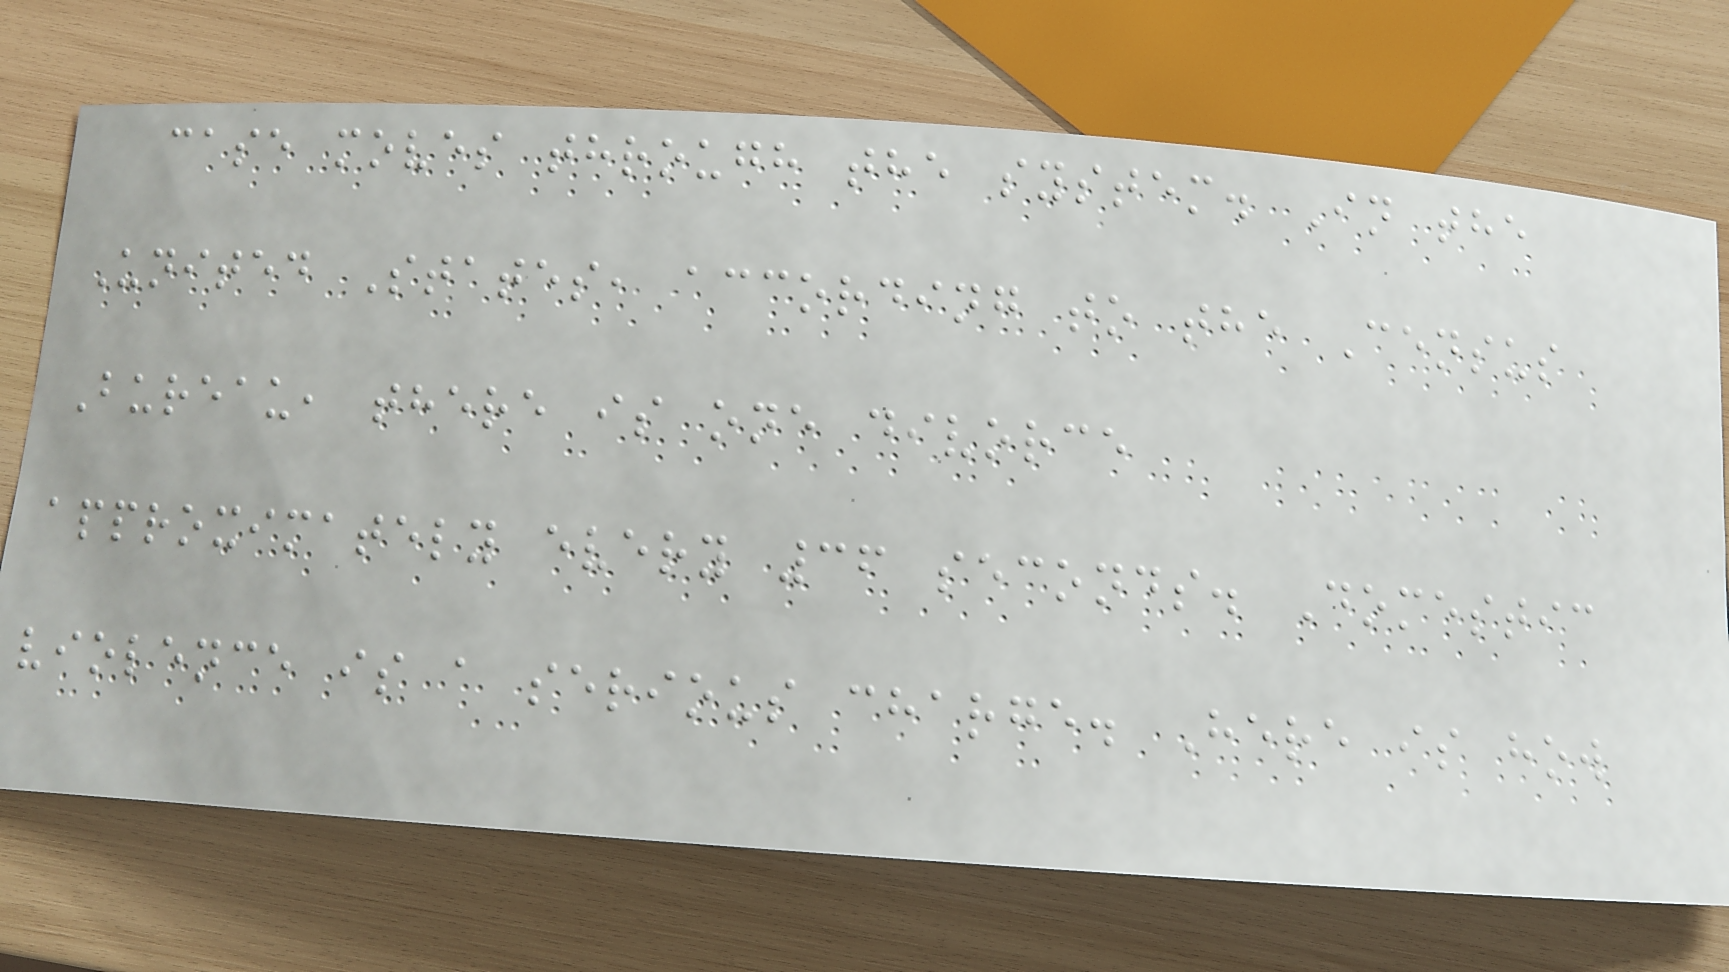case moves through the system. In the
United States, according to the Census
Bureau, there is one divorce
approximately every 36 seconds. Domestic
violence is a serious charge. Here is how
